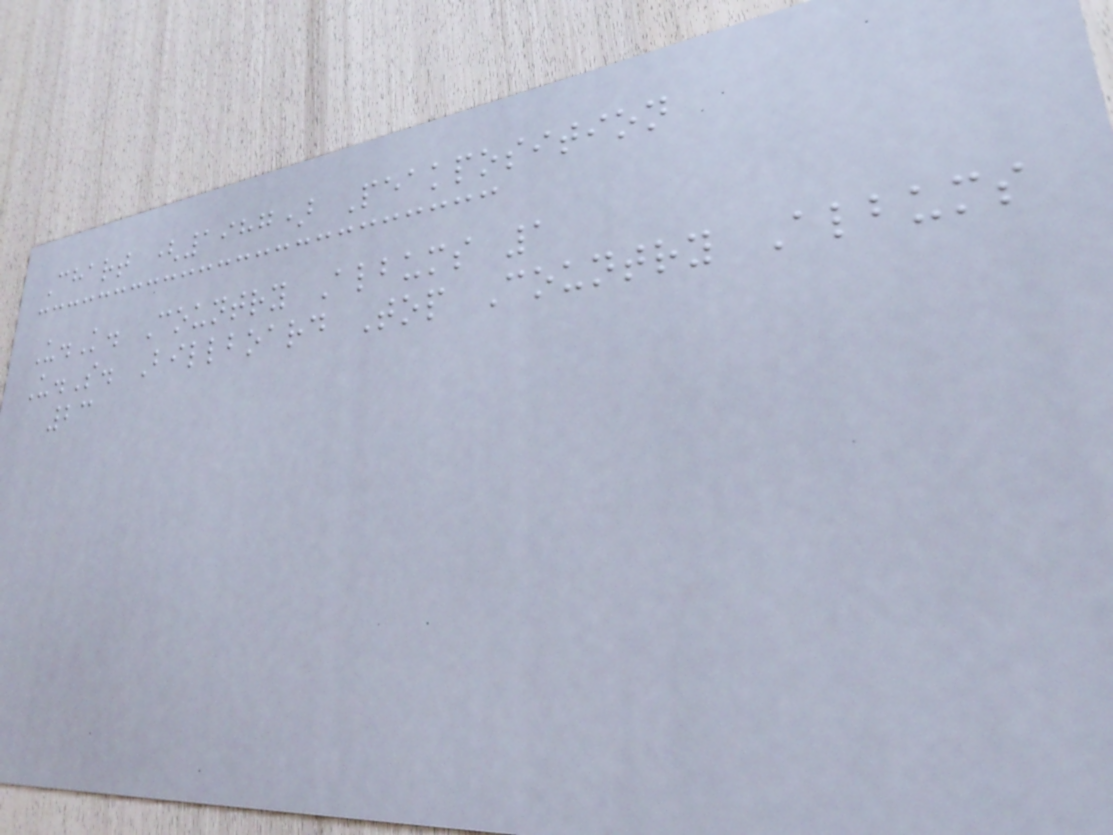Chart (1987) Peakposition
U.K. Country Albums 1
U.S. Billboard Top Country Albums
23
